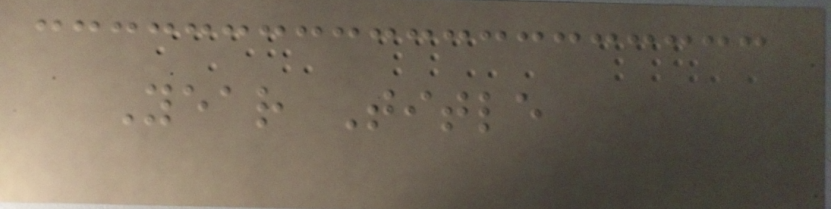Year Title
